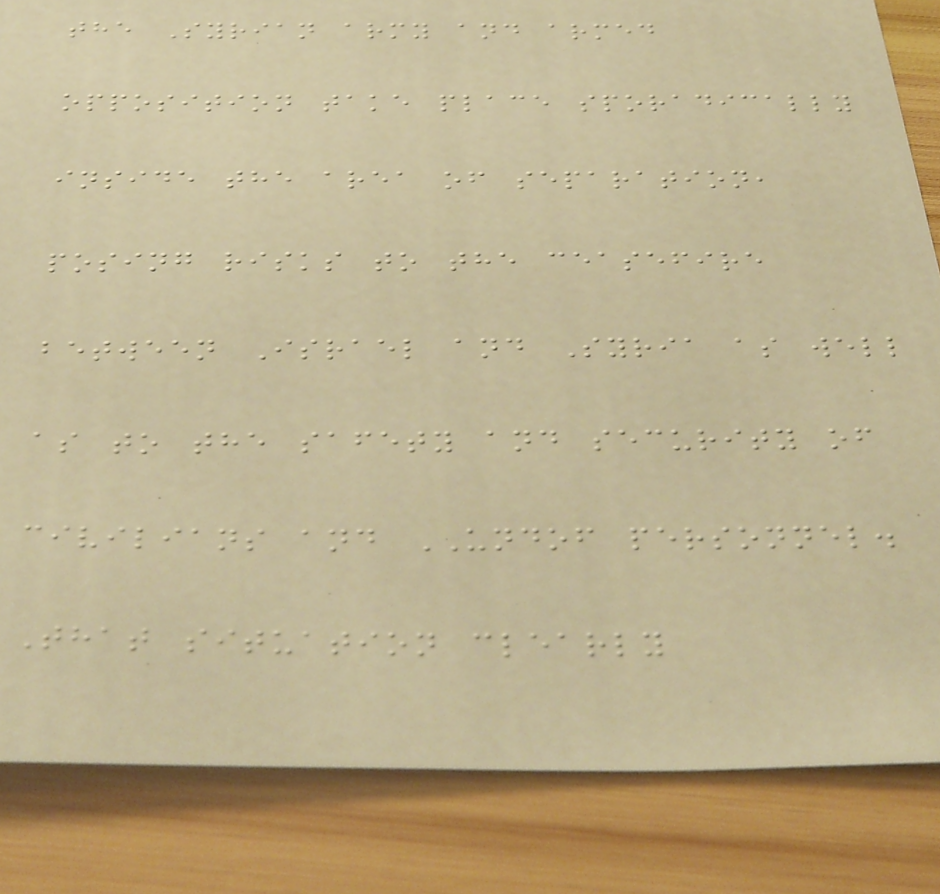the Syrian army and armed
opposition take place sporadically
inside the area of separation,
posing risks to the ceasefire
between Israel and Syria as well
as to the safety and security of
civilians and UNDOF personnel.
That situation clearly
